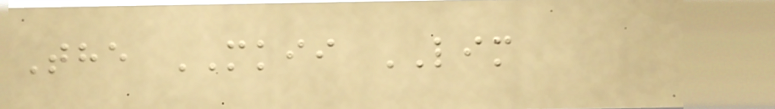The MKII LIM
